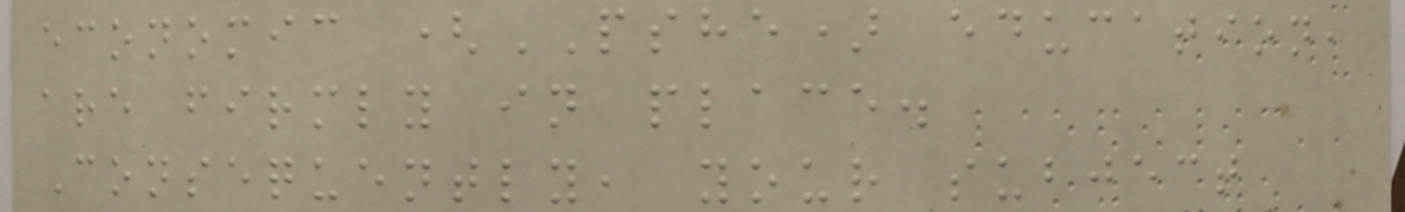economic (PSHE) education,
are firmly in place.
Consequently, your subject
